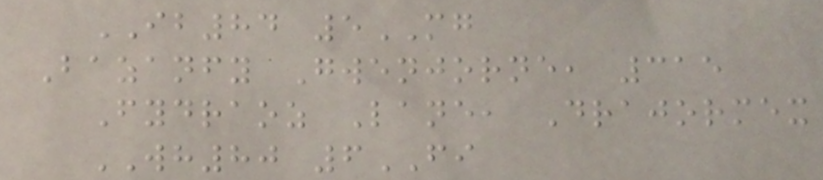IB84 5MG
Bazanfy Gwenjorne, 315
Fydraoz Lane, Drajormex
WH80 6FI
